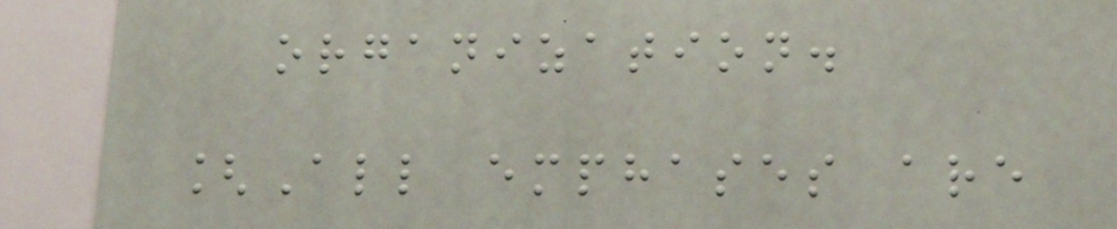organization.
[All emphases are
